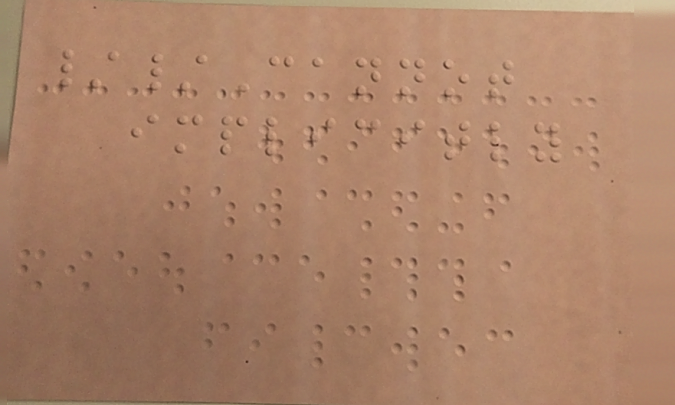//Cannot
implicitly
